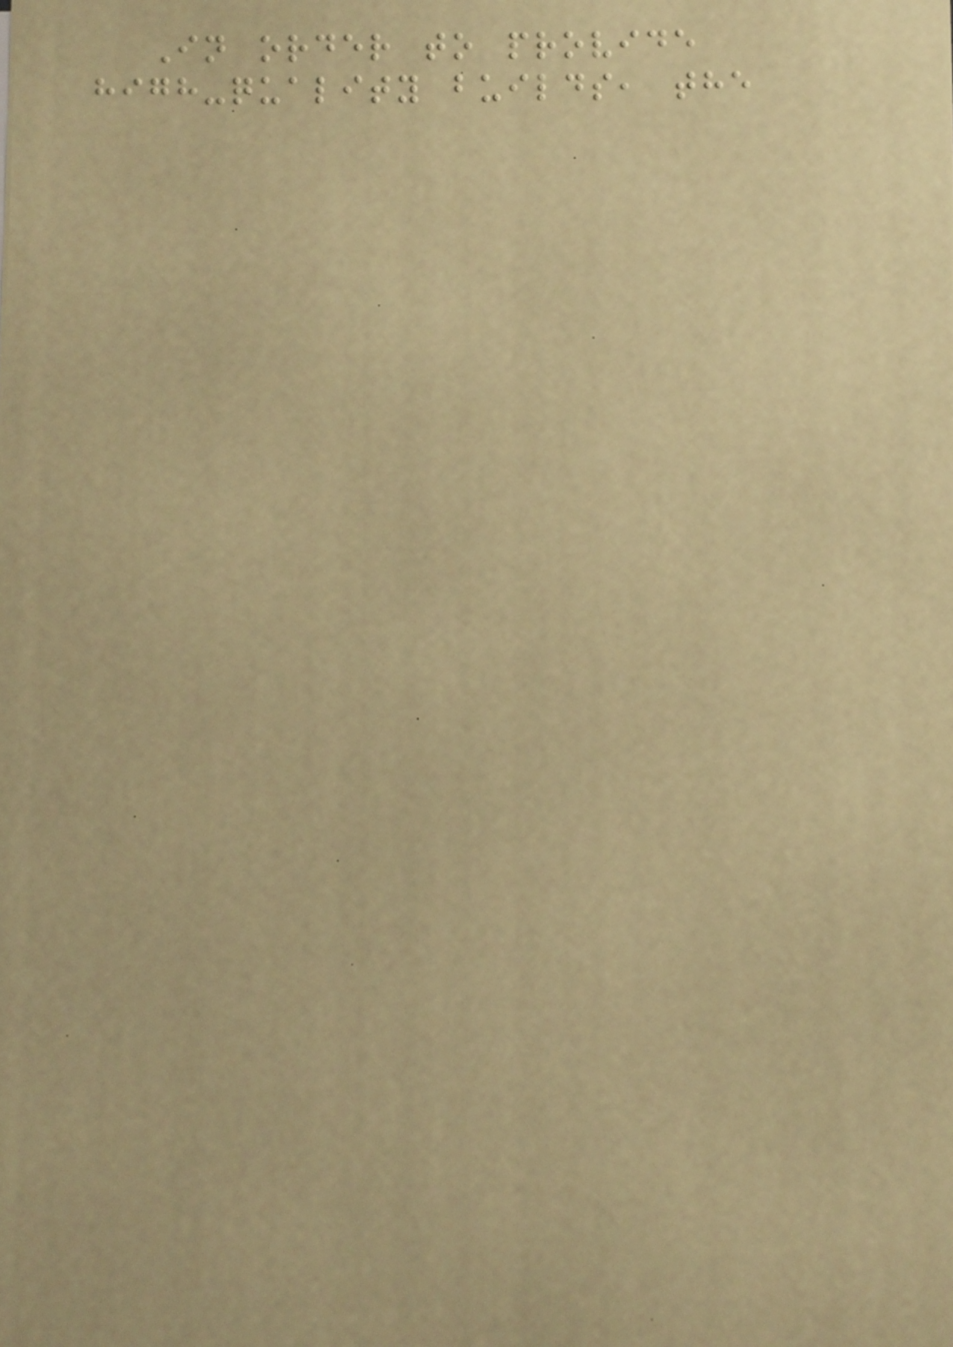In order to provide
high-quality builds, the
